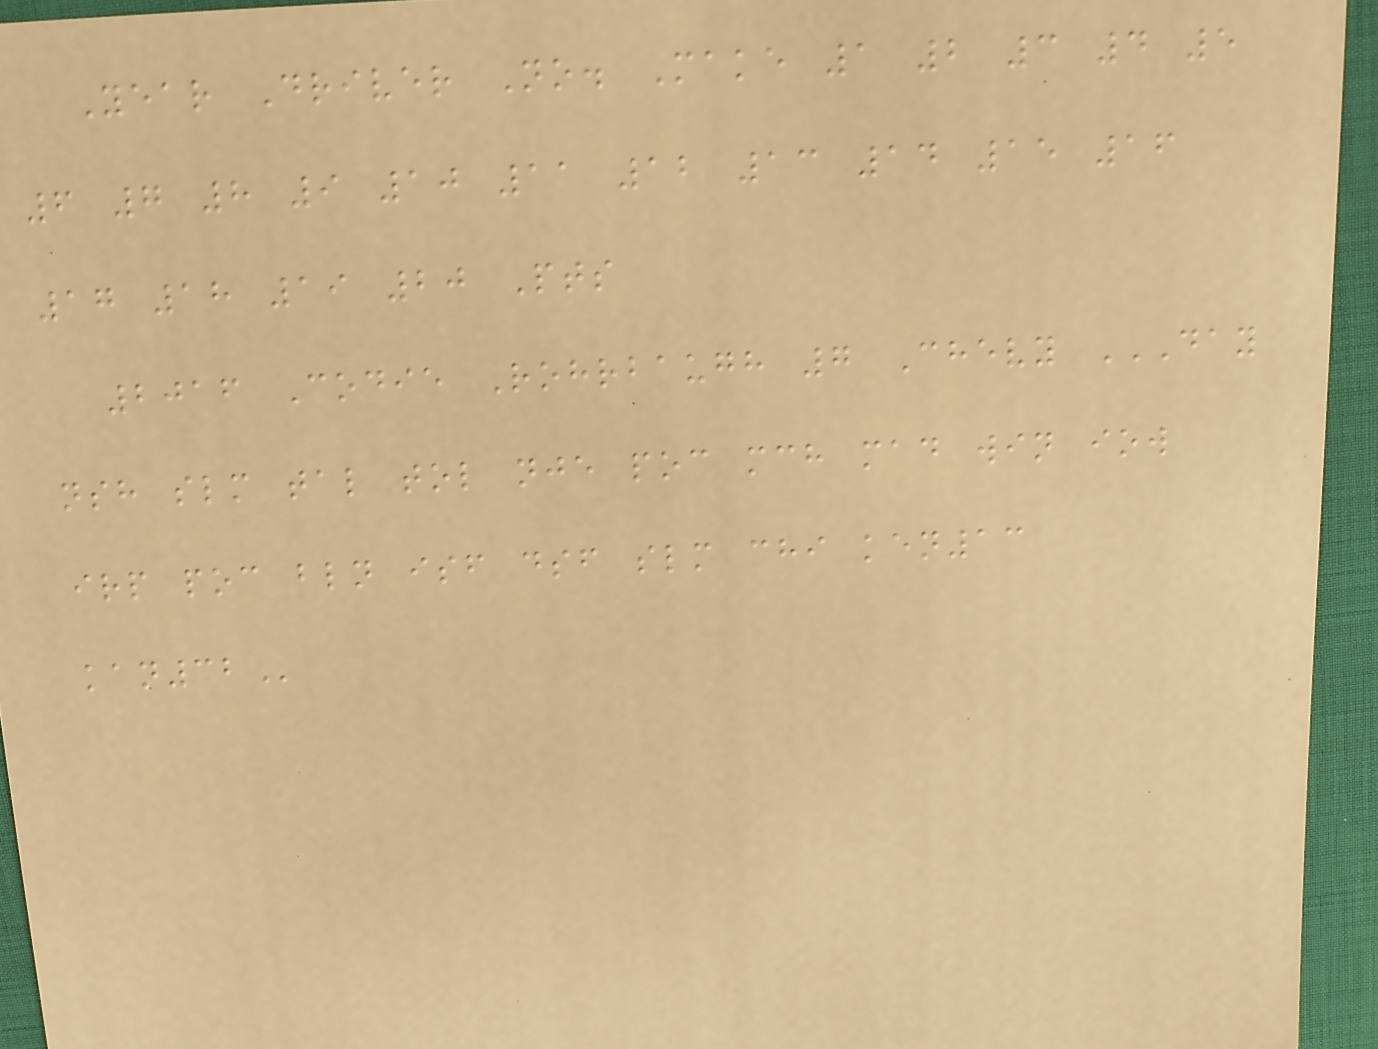Year Driver No. Make 1 2 3 4 5
6 7 8 9 10 11 12 13 14 15 16
17 18 19 20 Pts
2016 Codie Rohrbaugh 7 Chevy DAY
NSH SLM TAL TOL NJE POC MCH MAD WIN IOW
IRP POC BLN ISF DSF SLM CHI KEN13
KAN32
